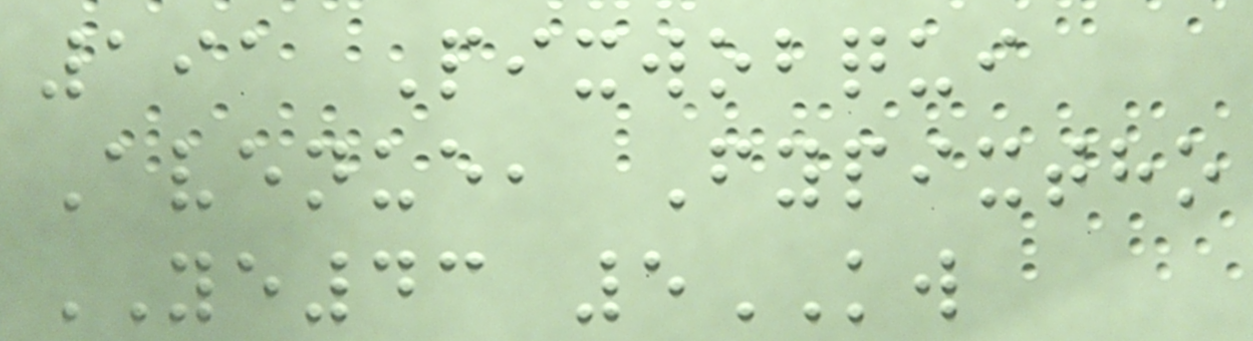191 Pixwobqui
Avenue, Fypixtho
YE43 5KW
